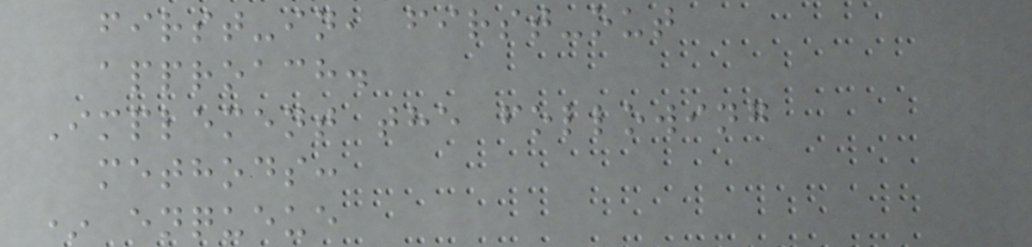first-in, first-out
approach.
Implement the following
methods:
* enqueue
